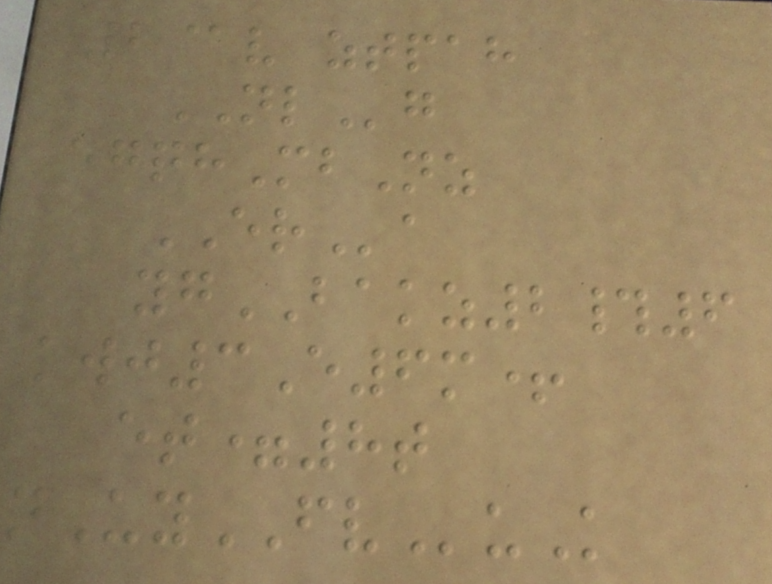2@v ztpah
NLg
egqhMbNz
ERa
ygBAKZ2#6
kwj3E6m+
et=8t
nUyFVuK
